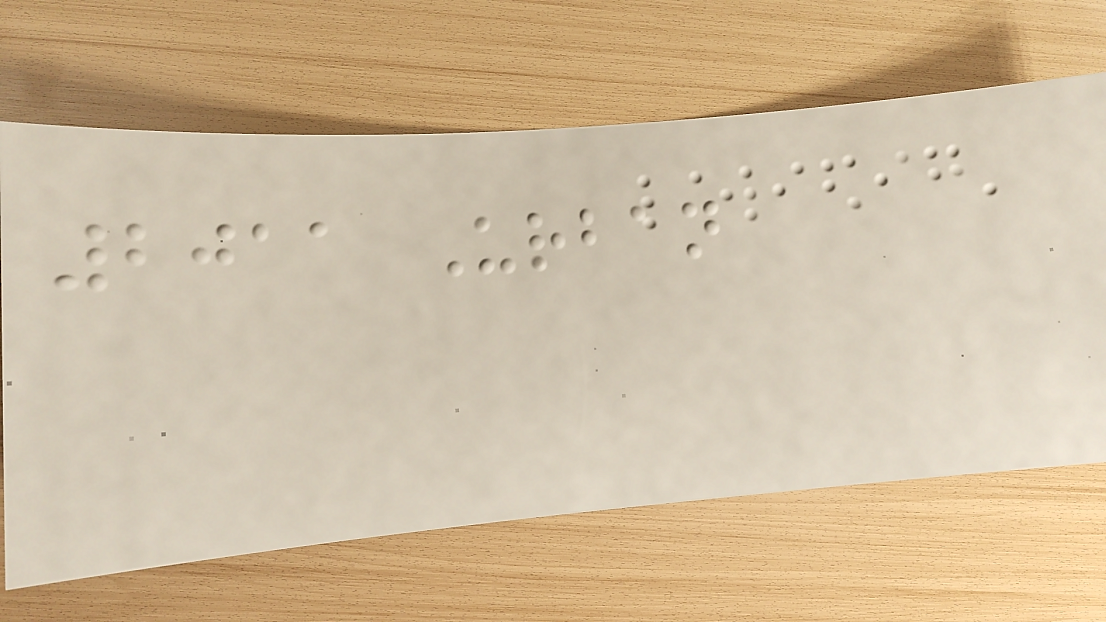2011 Urban
